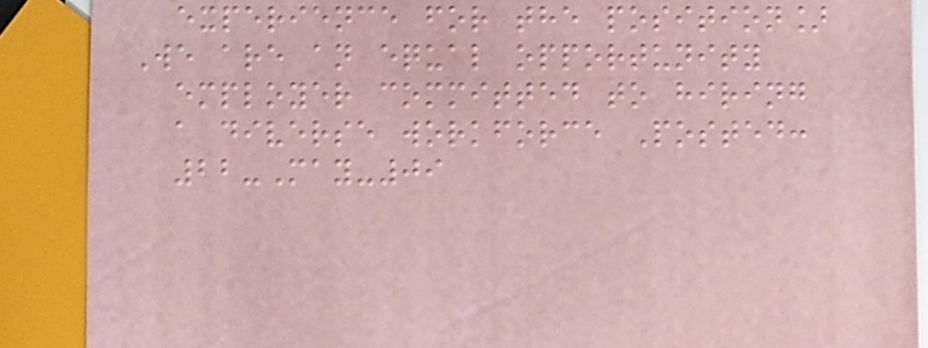experience for the position]
We are an equal opportunity
employer committed to hiring
a diverse workforce Posted:
22-May-09
